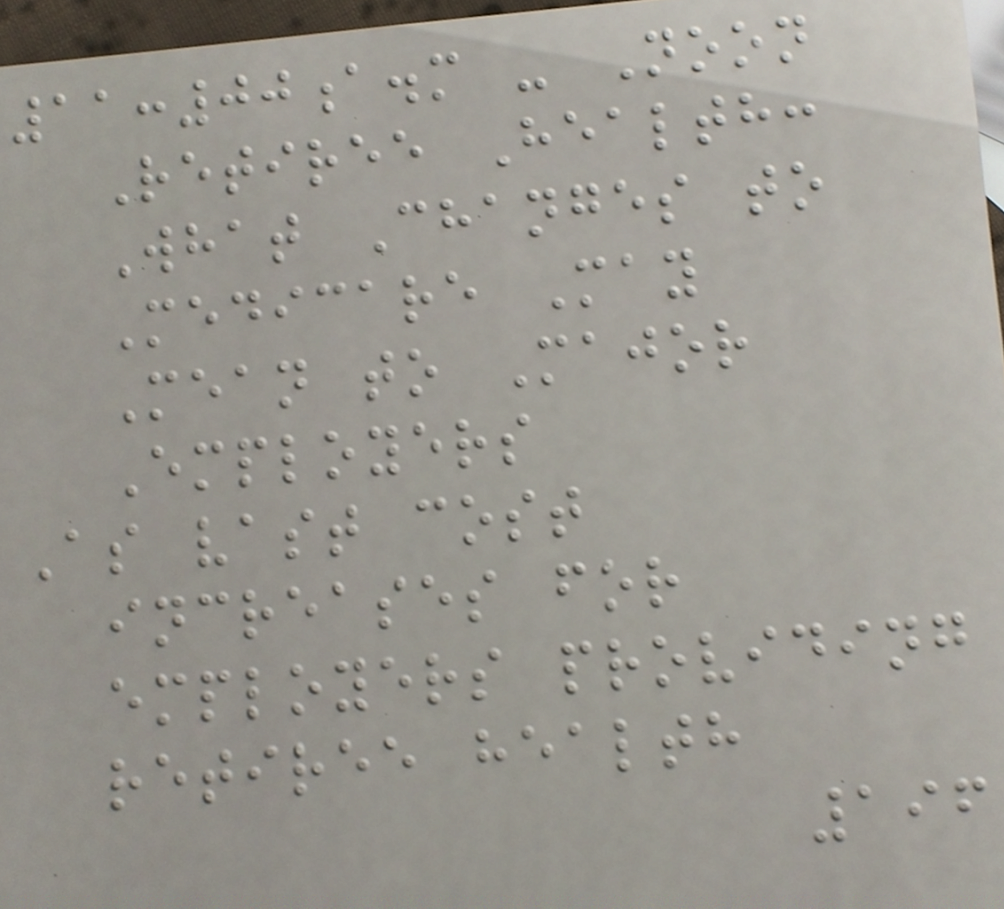11:00a.m - Noon
Retiree Health:
What Changes to
Medicare May
Mean to Major
Employers
As vast cost
increases for
employers providing
retiree health
196
